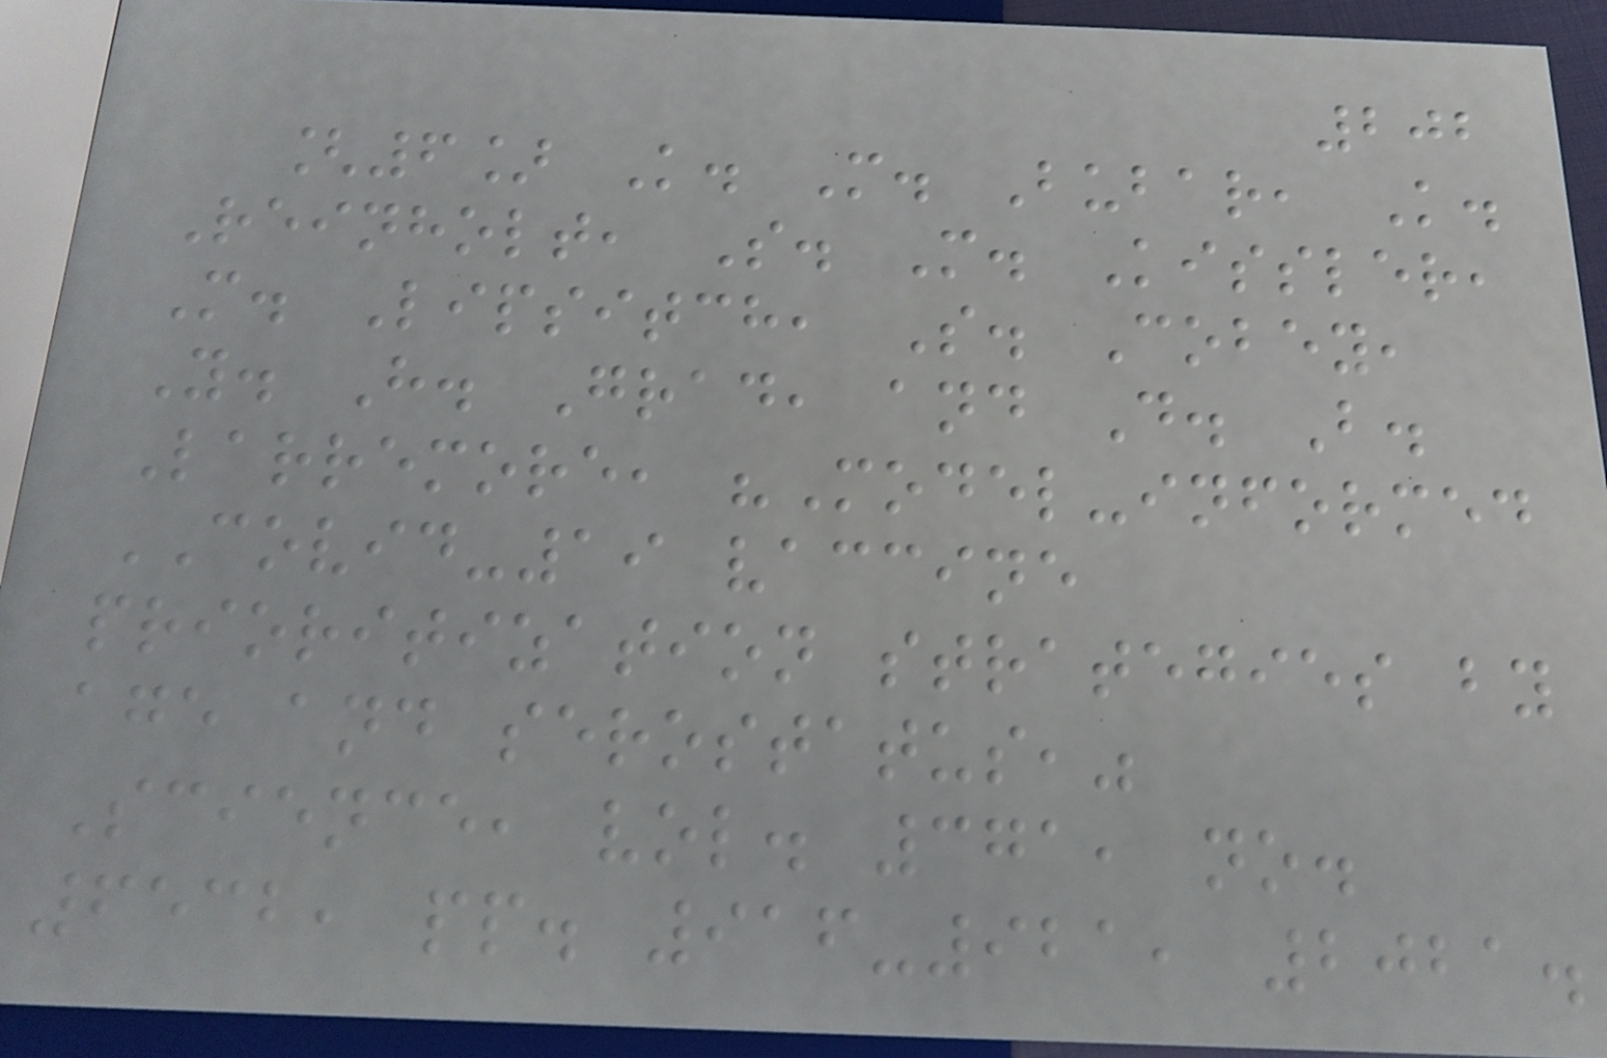202
[6] K. M. Bubar, K.
Reinholt, S. M. Kissler,
M. Lipsitch, S. Cobey,
Y. H. Grad, and D. B.
Larremore, "Model-informed
COVID-19 vaccine
prioritization strategies by
age and serostatus,"
Science, vol. 371, no.
6532, pp. 916-921, 2021.
